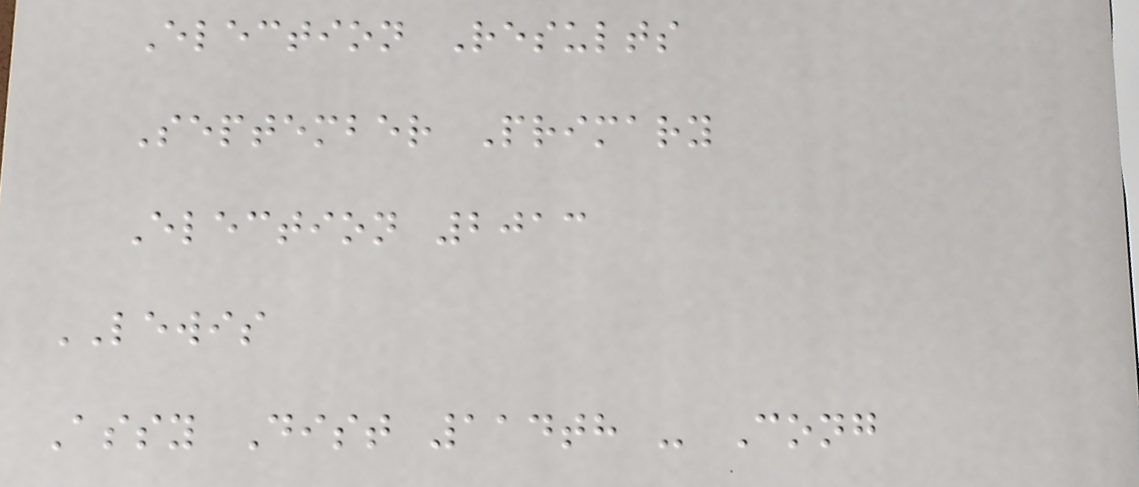Election Results
September Primary
Election 2013
LEWIS
Assy Dist 114th - Cong
